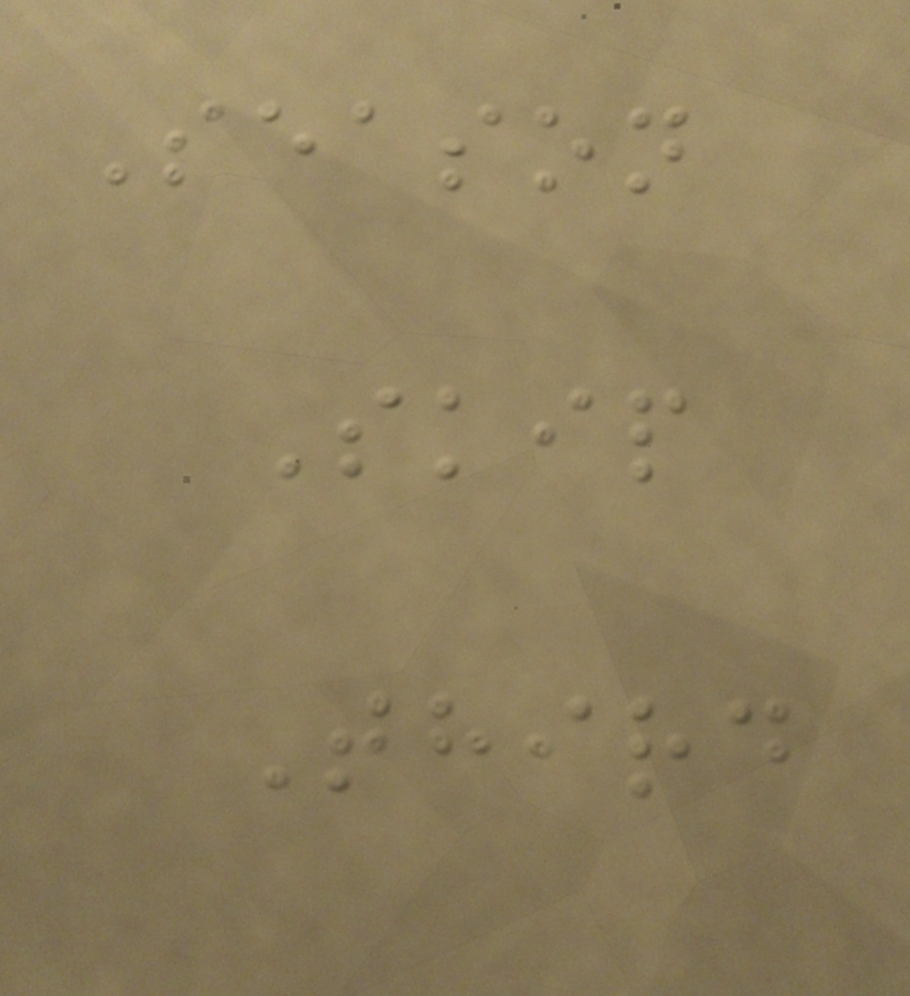Season
Skip
Third
